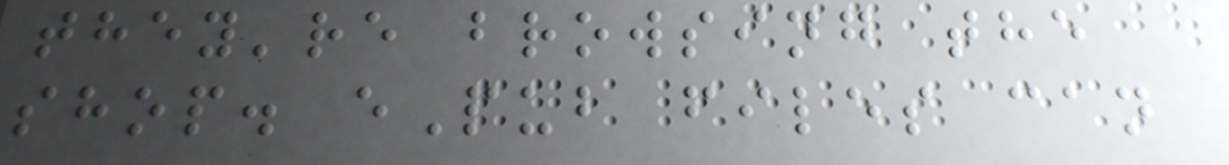they're browsing the
shop. ePub files can
